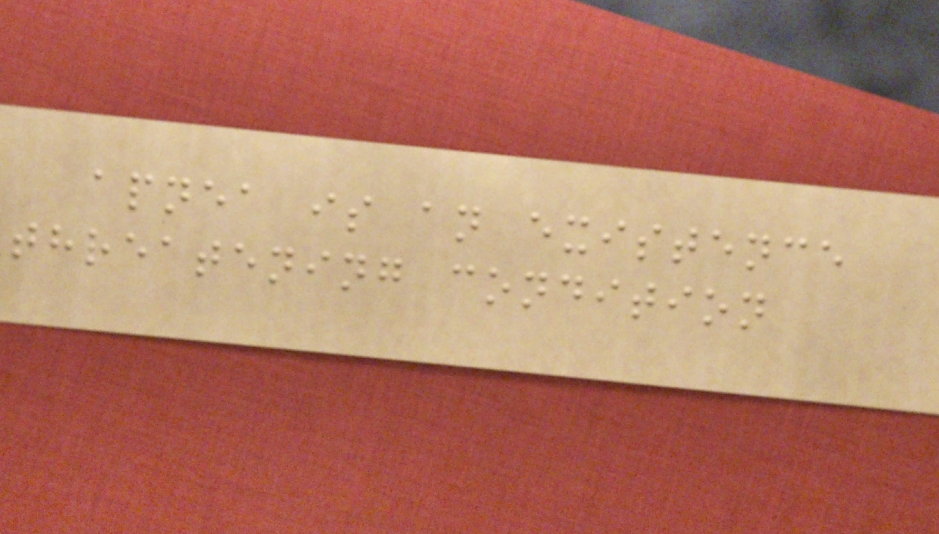apnea is an existence
threatening condition
